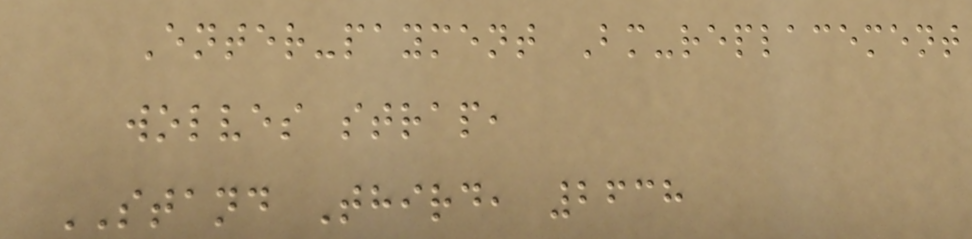Enter-payment Bm-replacement
wolves strap,
STAND Third, 2638
